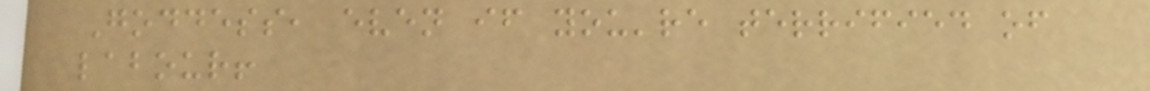Goddess, even if you're terrified of
labour!
